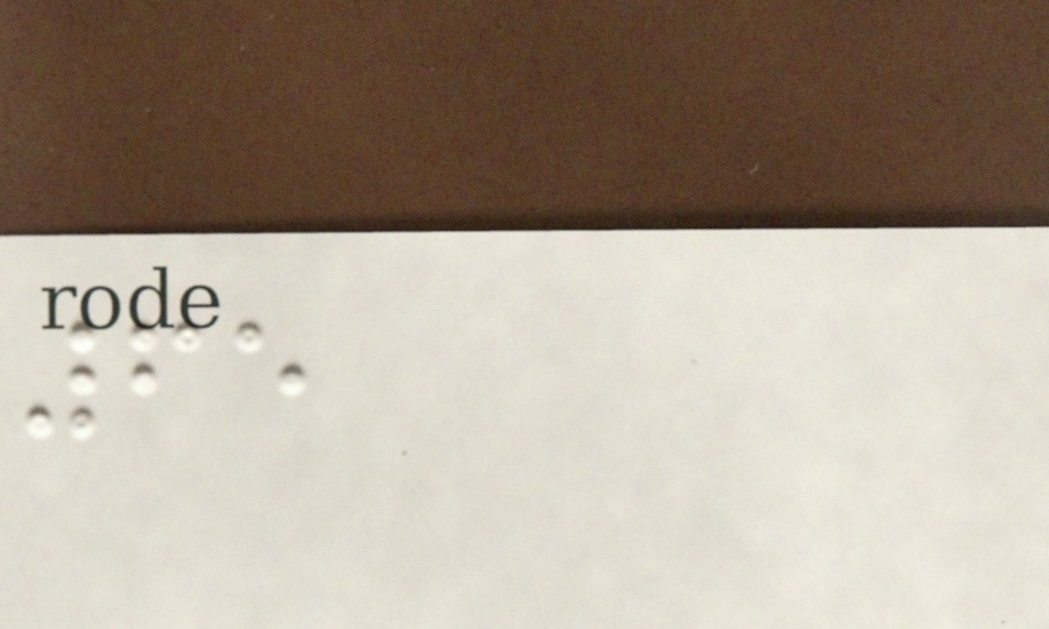65
